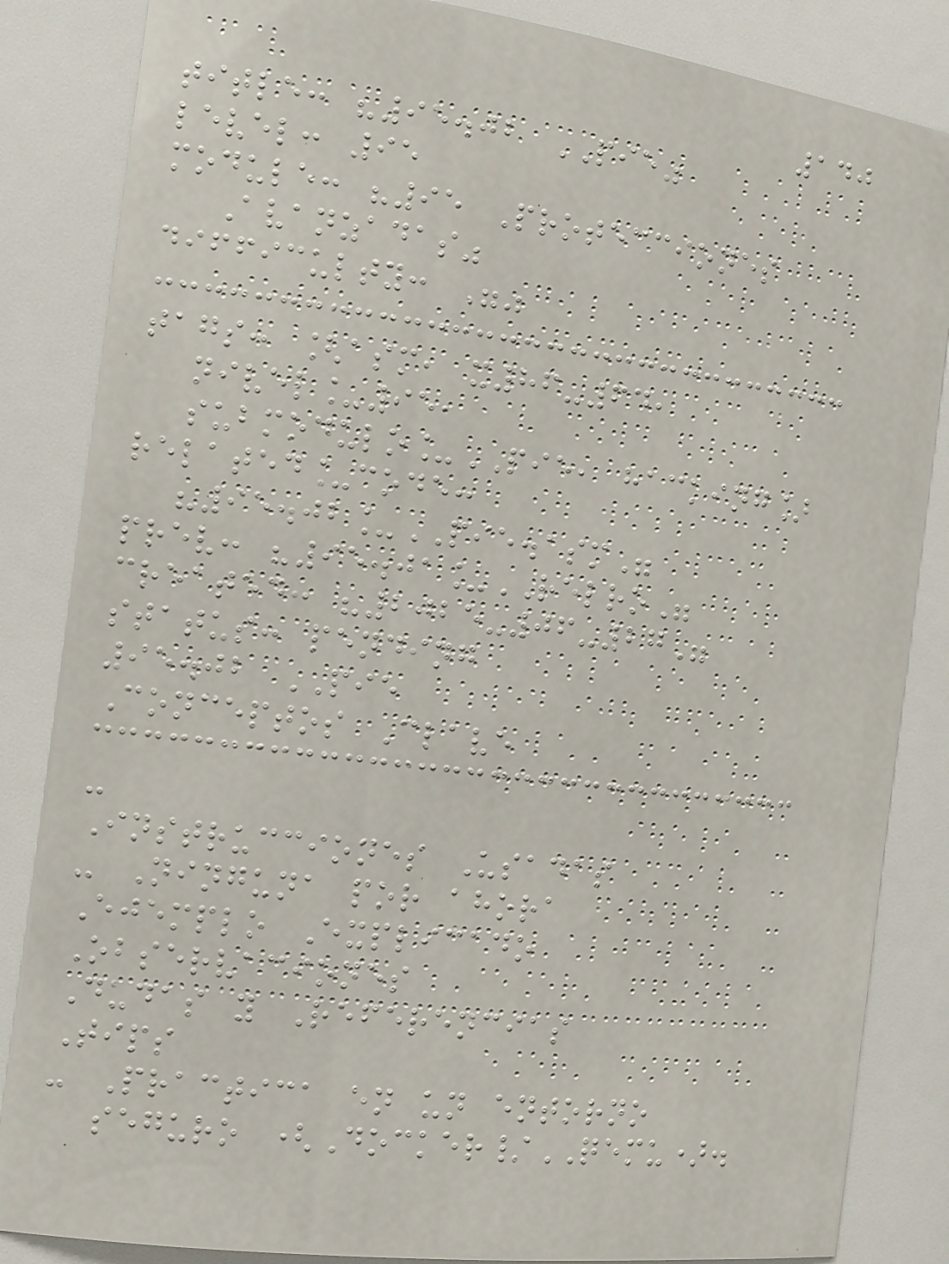140
title: "95.02 PIE"
level: 95
module: "95 Protecciones
Avanzadas"
difficulty: ""
tags: [asm, x86-64,
nivel_95,
submodulo_PIE, hacking]
related_code:
"95.02_PIE.asm"
prev: "95.01_RELRO"
created: "2025-06-27"
status: pending
95.02 PIE
Conceptos Clave
-
Instrucciones Usadas
- Ninguna por ahora
Ejemplo Explicado
Observaciones
Dudas y Referencias
Tips
- Practica en un entorno
seguro (Docker/QEMU).
